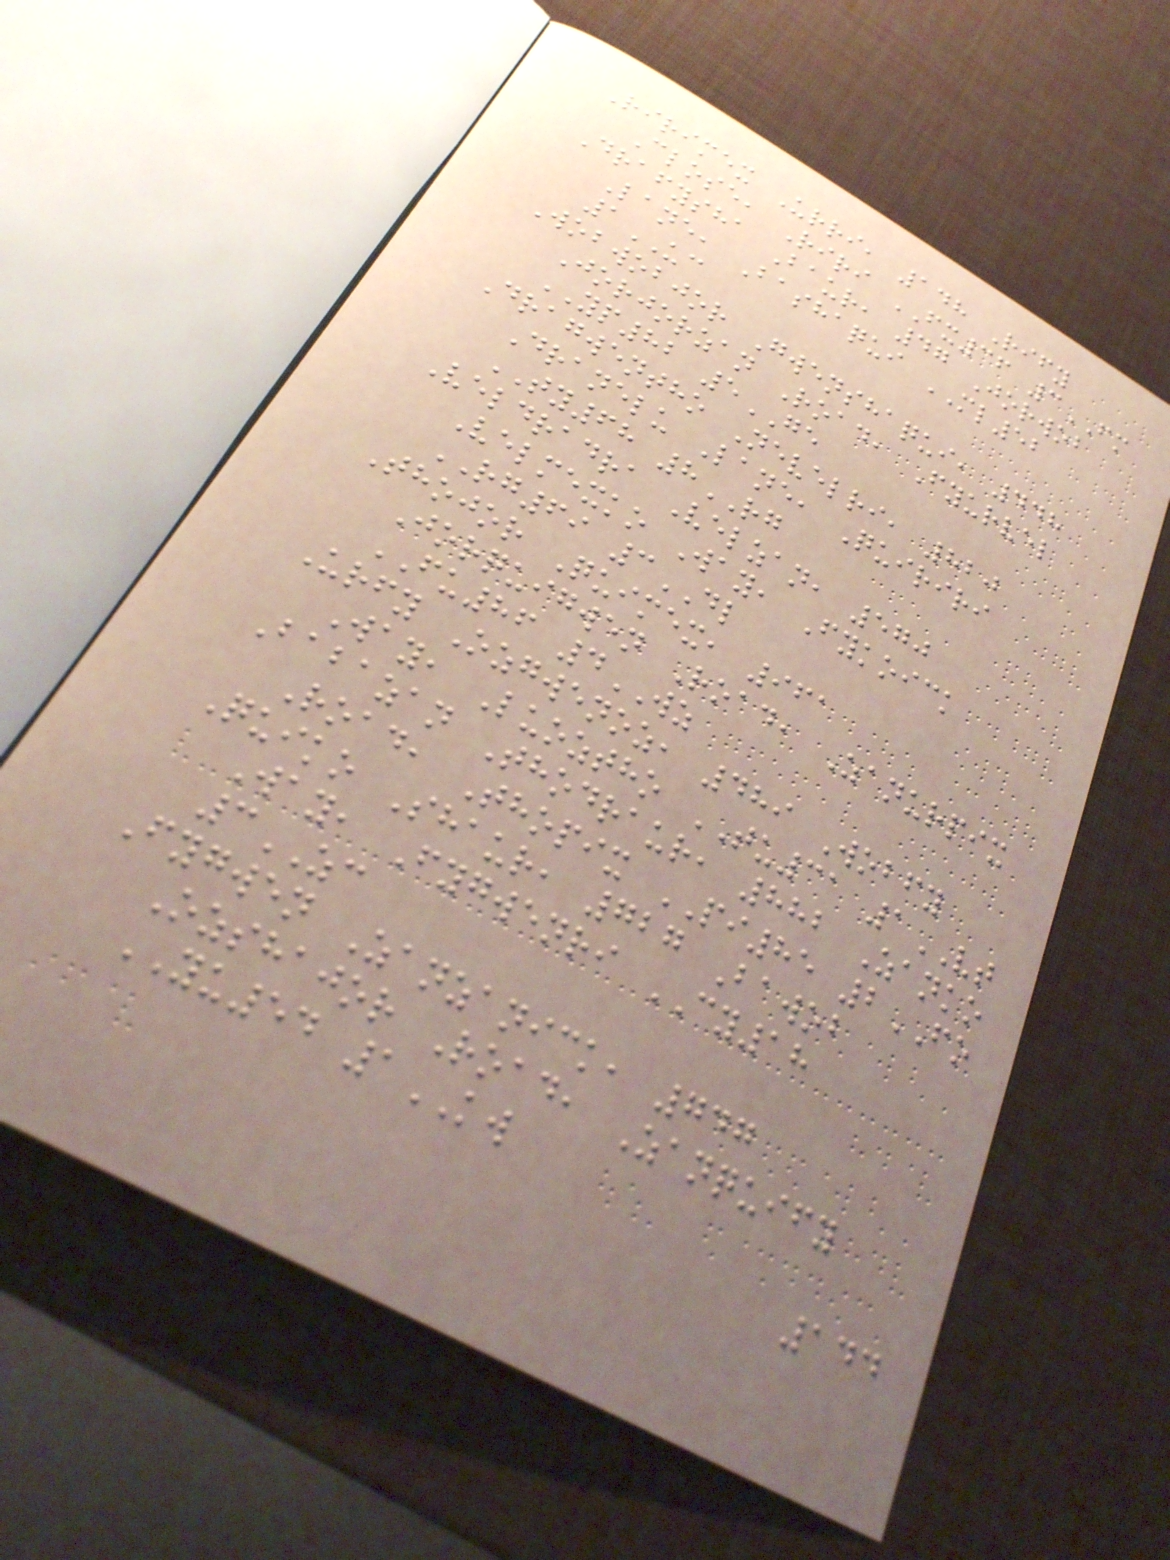Ririmex Urri, 148 Rify
Close, Riri FX36 3FM
Drafysha Baur, 47 Jorwob
Lane, Bashaqui ML52
1UC
Wobwobjor Gwenshaqui, 448
Jorjorzan Road, Fyurvel
YP82 5GE
Dragwentho Nevelri, 820
Dranelu Lane, Quiriri
TY68 8RG
Veldradra Velzan, 570
Velmexko Way, Fykoick
RG69 3DL
Thojor Quimex, 961
Jorquigwen Road, Zanurpix
FU86 4WZ
Urfy Ozgwenoz, 489 Wobfy
Way, Luoztho TU31 1VT
Babazan Thodraur, 882 Zanko
Road, Thopix PI85 2FO
Quiko Shaur, 727 Bawob
Way, Fygwenri CY18
3ZC
Fygwen Zanzanick, 747
Ozshajor Road, Zanquify
YU54 1KW
144
